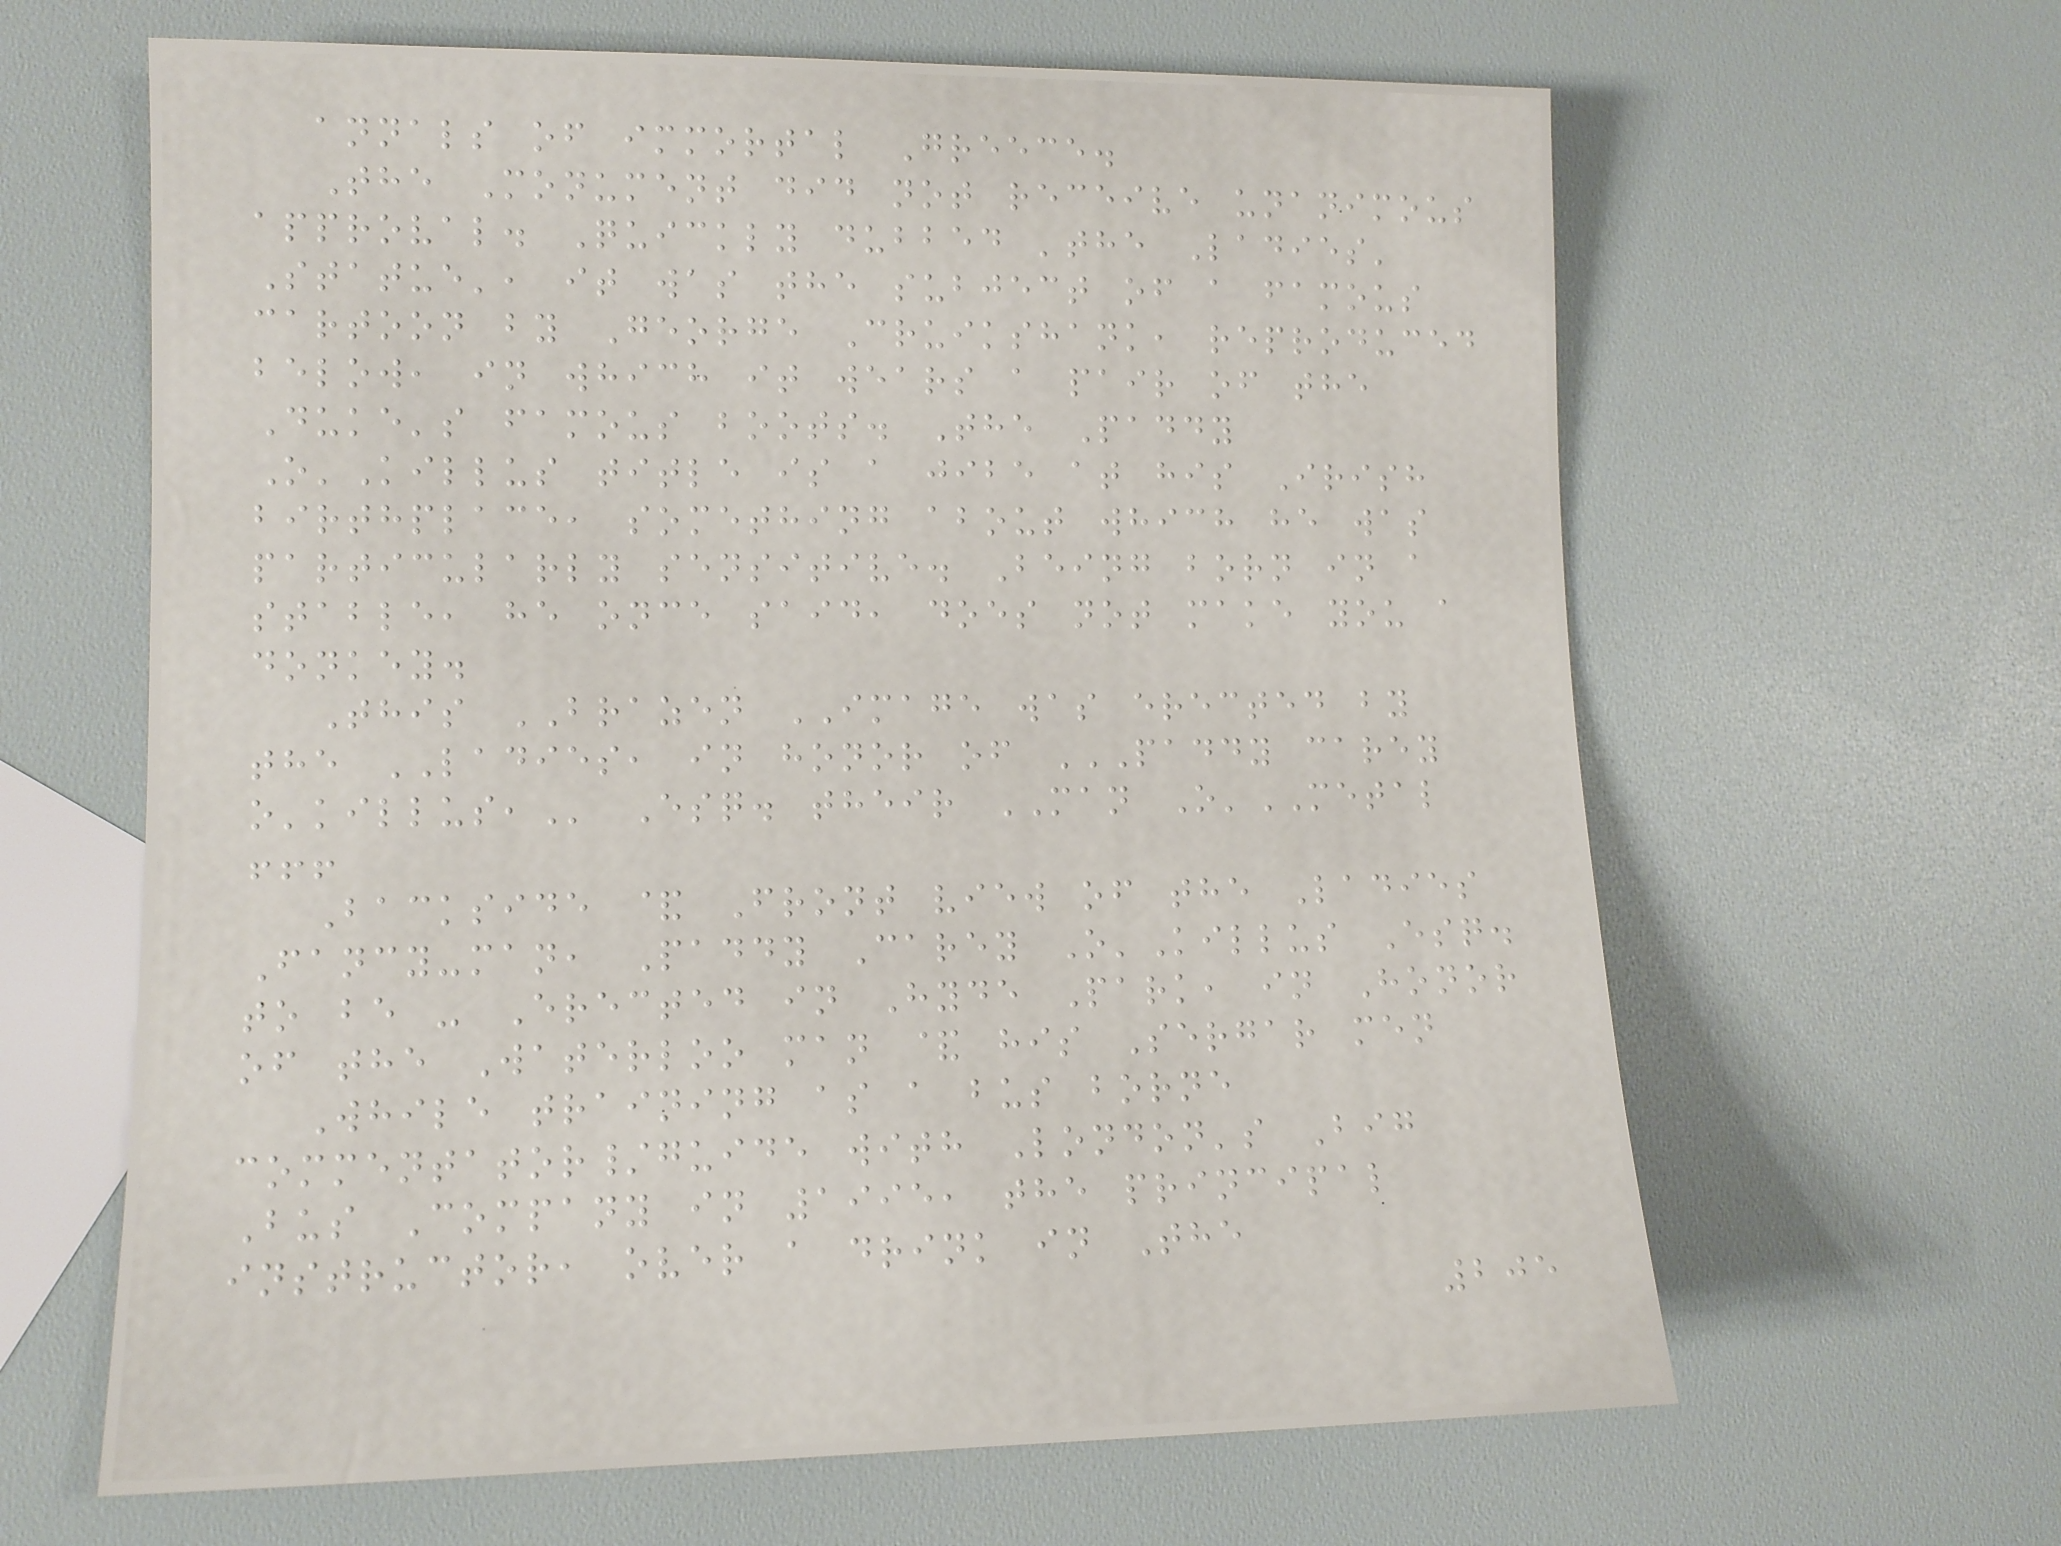annals of immortal Greece.
The Monument did not receive unanimous
approval. Quickly dubbed 'the Ladies'
Statue', it was the subject of a famous
cartoon by George Cruikshank, reproduced
below, in which it wears a pair of the
Duke's famous boots. The Paddy
O'Killus title is a jibe at his Irish
birthplace, something about which he was
particularly sensitive. Being born in a
stable, he once said, does not make you a
donkey.
This BRAZEN IMAGE was erected by
the LADIES, in honor of PADDY CAREY
O'KILLUS, Esq. their MAN O'METAL
!!!
Backside & Front view of the Ladies
Fancy-man, Paddy Carey O'Killus Esq.
to be - Erected in Hyde Park, in Honor
of the Waterloo man & his Sergar men
While training as a bus borne
commentator/guide with London's Big
Bus Company in 1995, the principal
instructor, over a drink in The
205
